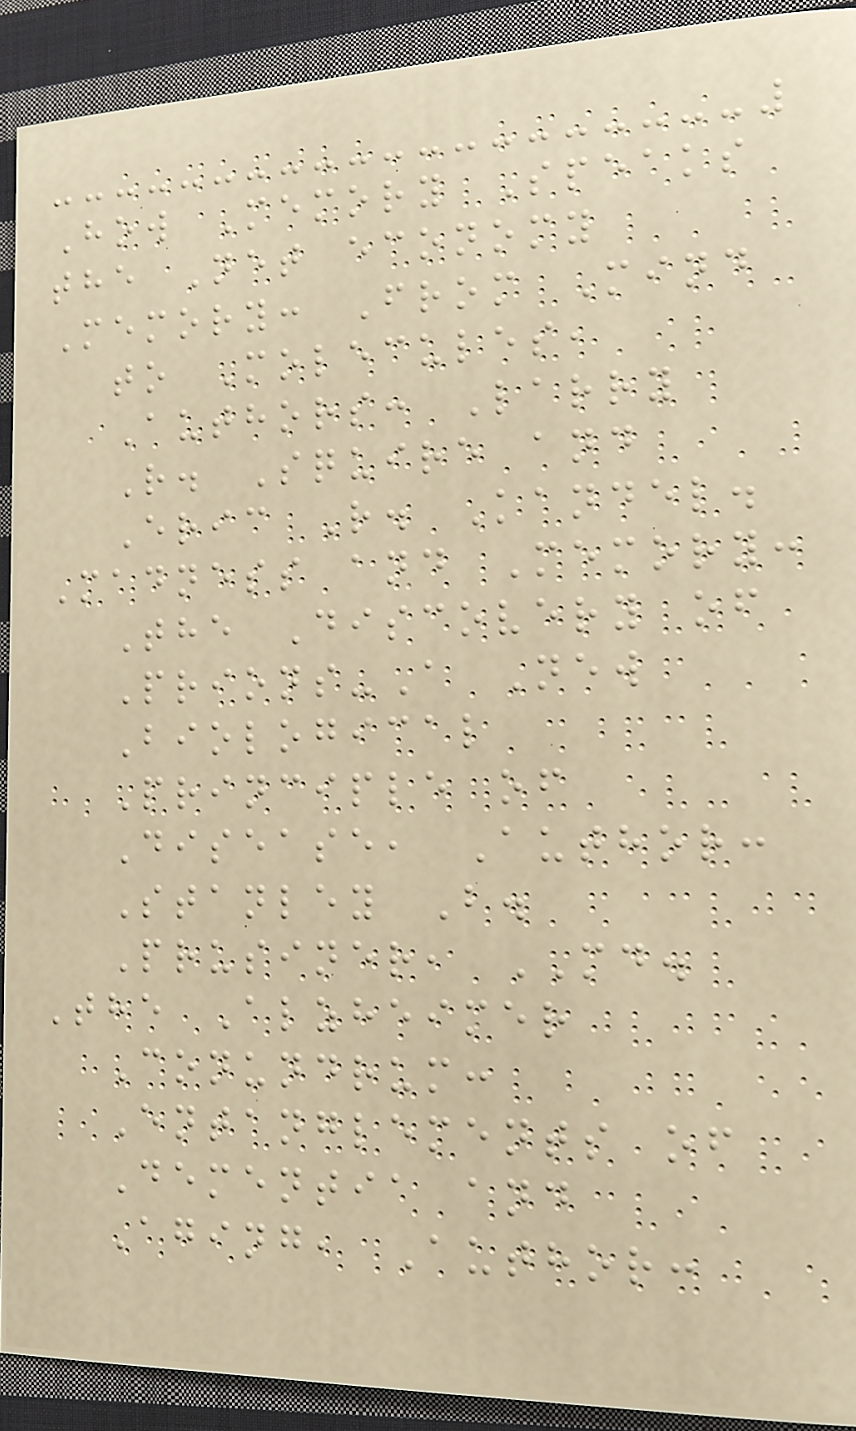How Memory Speaks
the Net economy
Memory: From Mind
to Molecules,
Authors: Larry
R. Squire and
Eric R. Kandel.
Madness and Memory:
The Discovery of
Prions-A New
Biological
Principle of
Disease, Author:
Stanley B.
Prusiner, MD.
The Alzheimer
Conundrum:
Entanglements of
Dementia and
Aging, Author:
